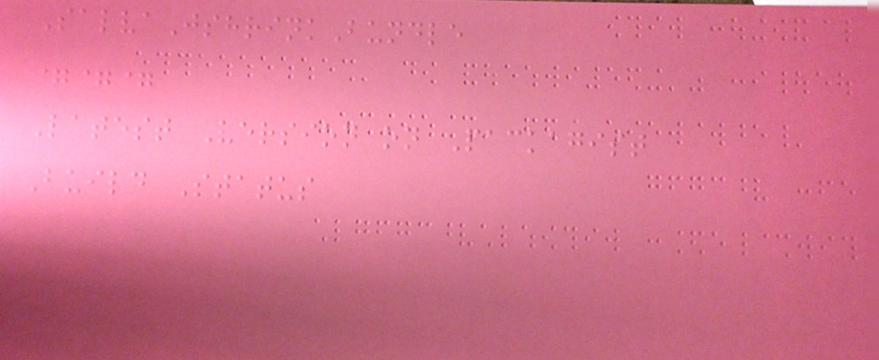SalvaJshrinkBundle
===
Latest Version on Packagist
Build Status
